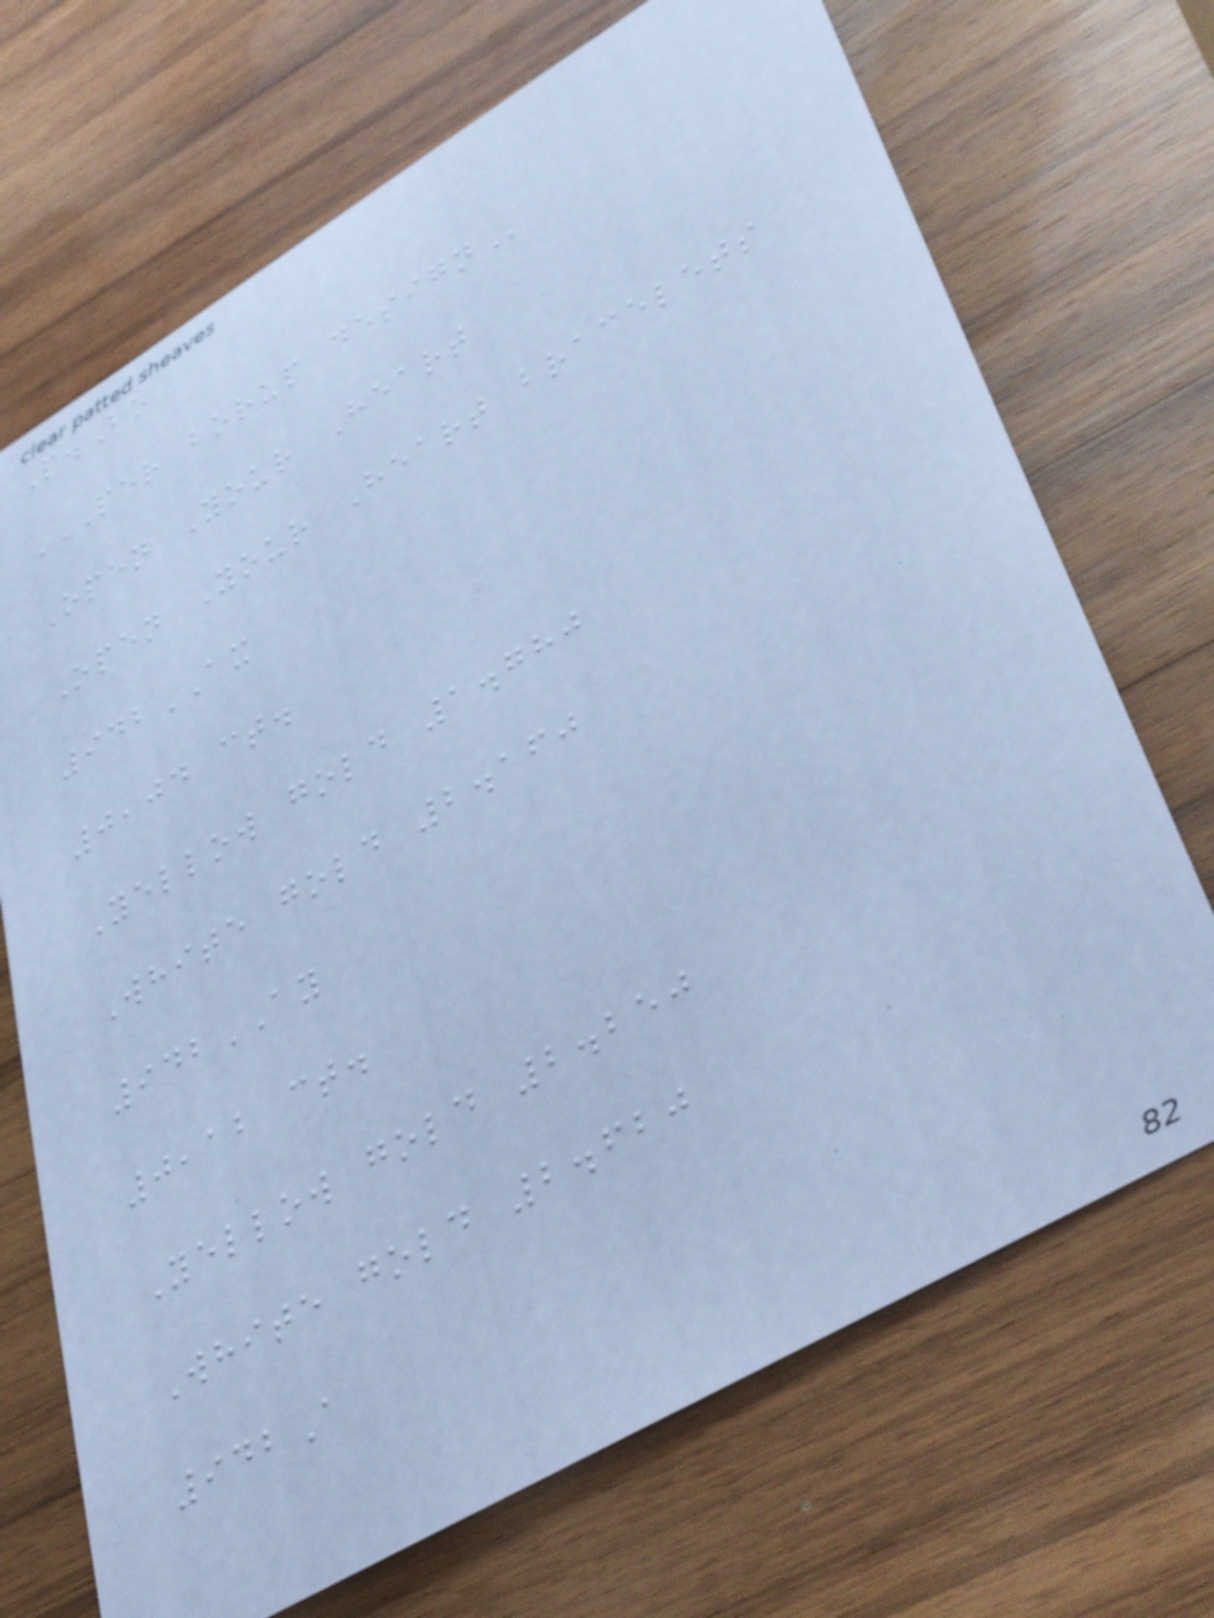P.Bo
PER BORUP DESIGN
Open Your Heart
Open Your Heart bracelets
942AX
0,04 ct.
Yellow gold 1.780
White gold 2.160
942AY
0,12 ct.
Yellow gold 2.250
White gold 2.620
942A
